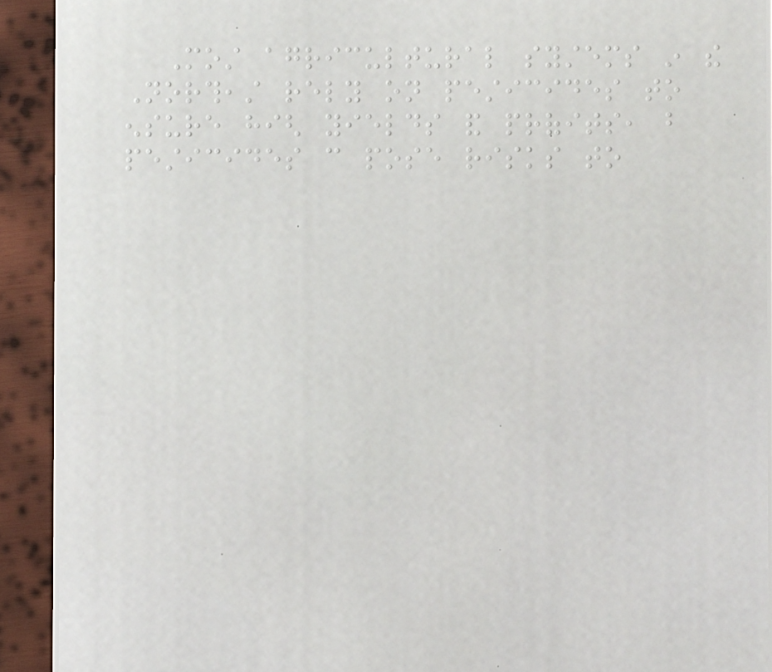Most agricultural systems in the
Northeast rely on pesticides to
ensure high yields and profits, but
pesticides can pose risks to
